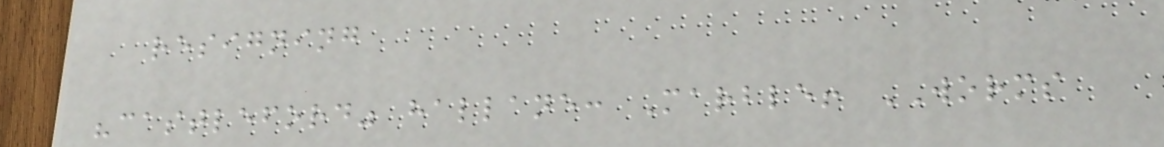resigning
"castleford" hallane: Marble! WORMS
